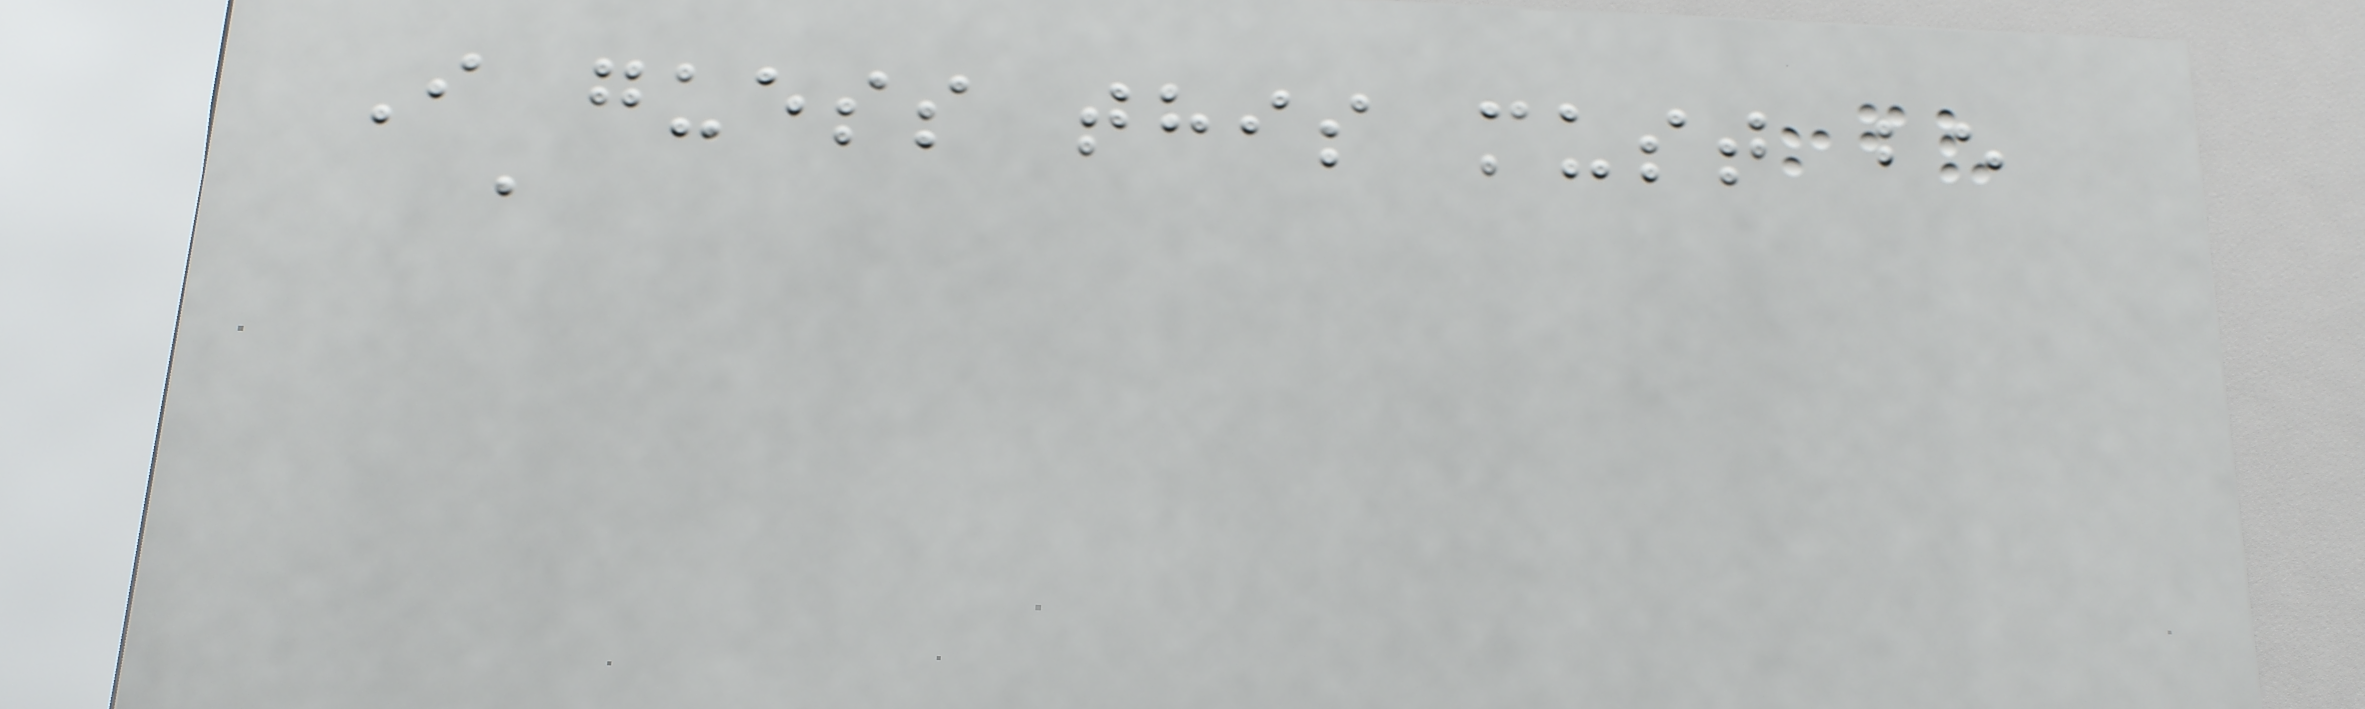I guess this must be
a
